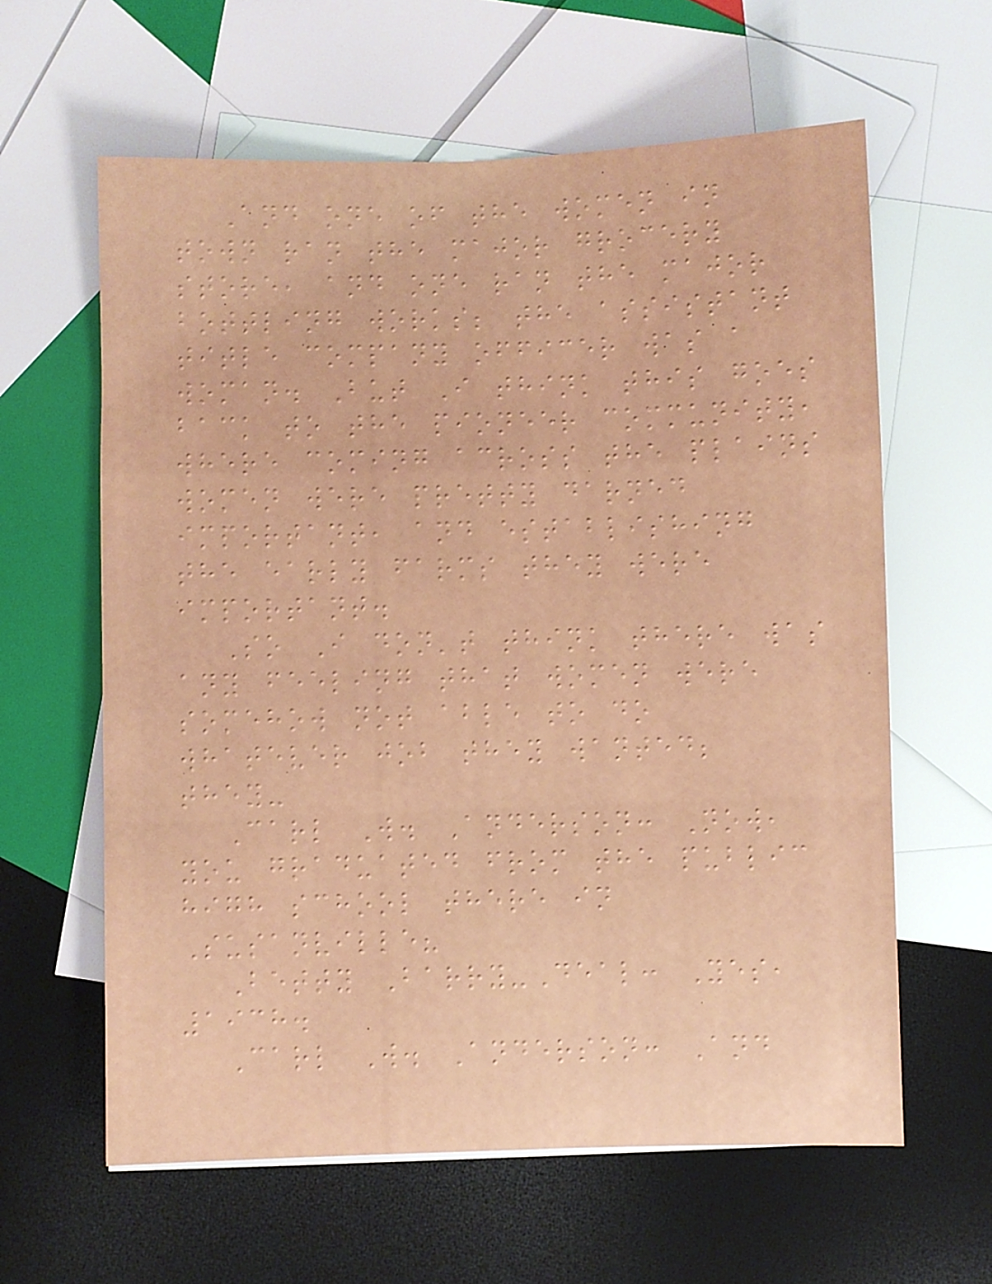And one of the women in
town ran the major grocery
store, and one ran the major
bottling works; the assistant
title company officer was a
woman. But I think this goes
back to the pioneer community,
where coming across the plains
women were pretty darned
important, and establishing
the early farms they were
important.
So I don't think there was
any feeling that women were
somehow not able to do
whatever job they wanted;
they-
Carl W. Anderson: Now,
you graduated from the public
high school there in
Susanville?
Betty Barry-Deal: Yes,
1938.
Carl W. Anderson: And
